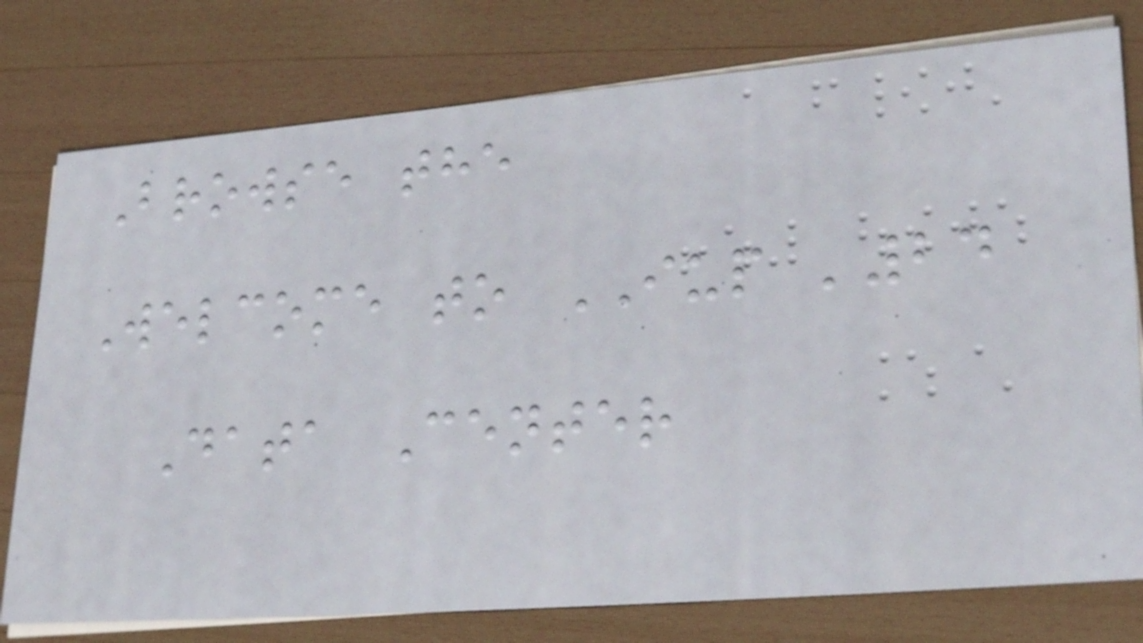Browse the
Welcome to IUP '24
Data Center
